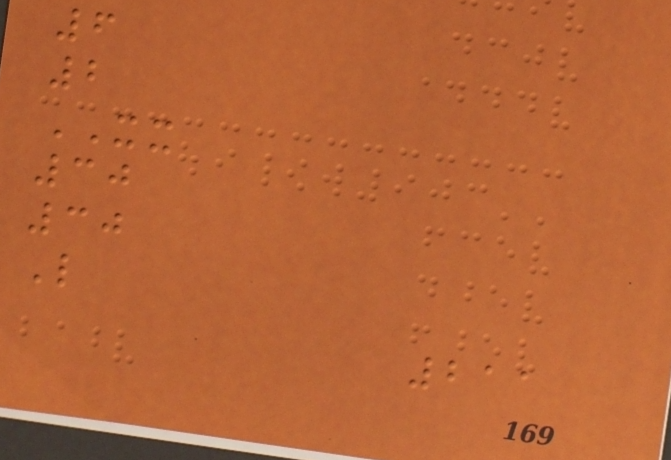6
2
XX
30
30
L
211
